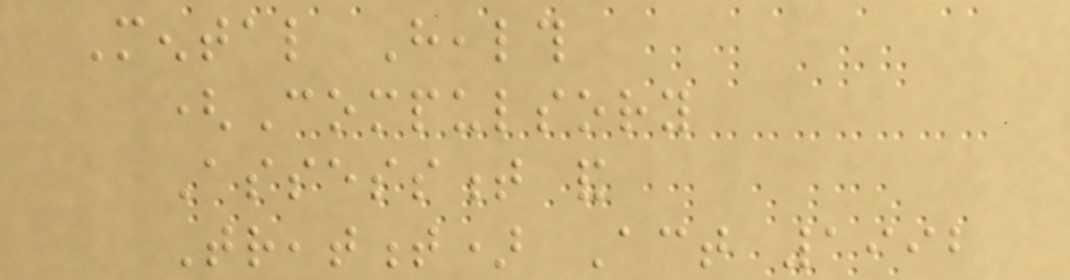Mental Health
(Compulsory
Assessment and
Treatment) Act 1992
